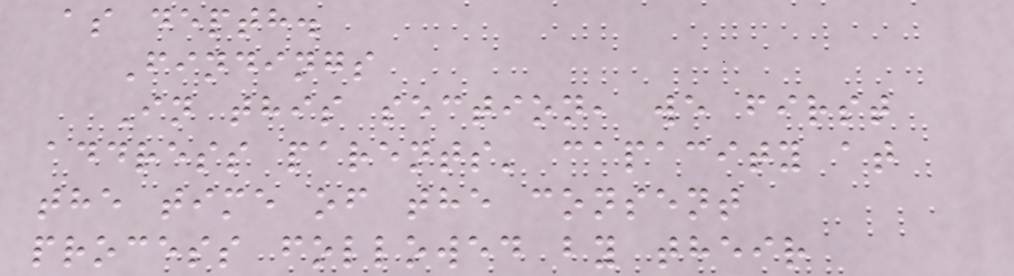as depth.
Findings
In this section, we first
address parents' capacity at
the time of the consent
process followed by their
